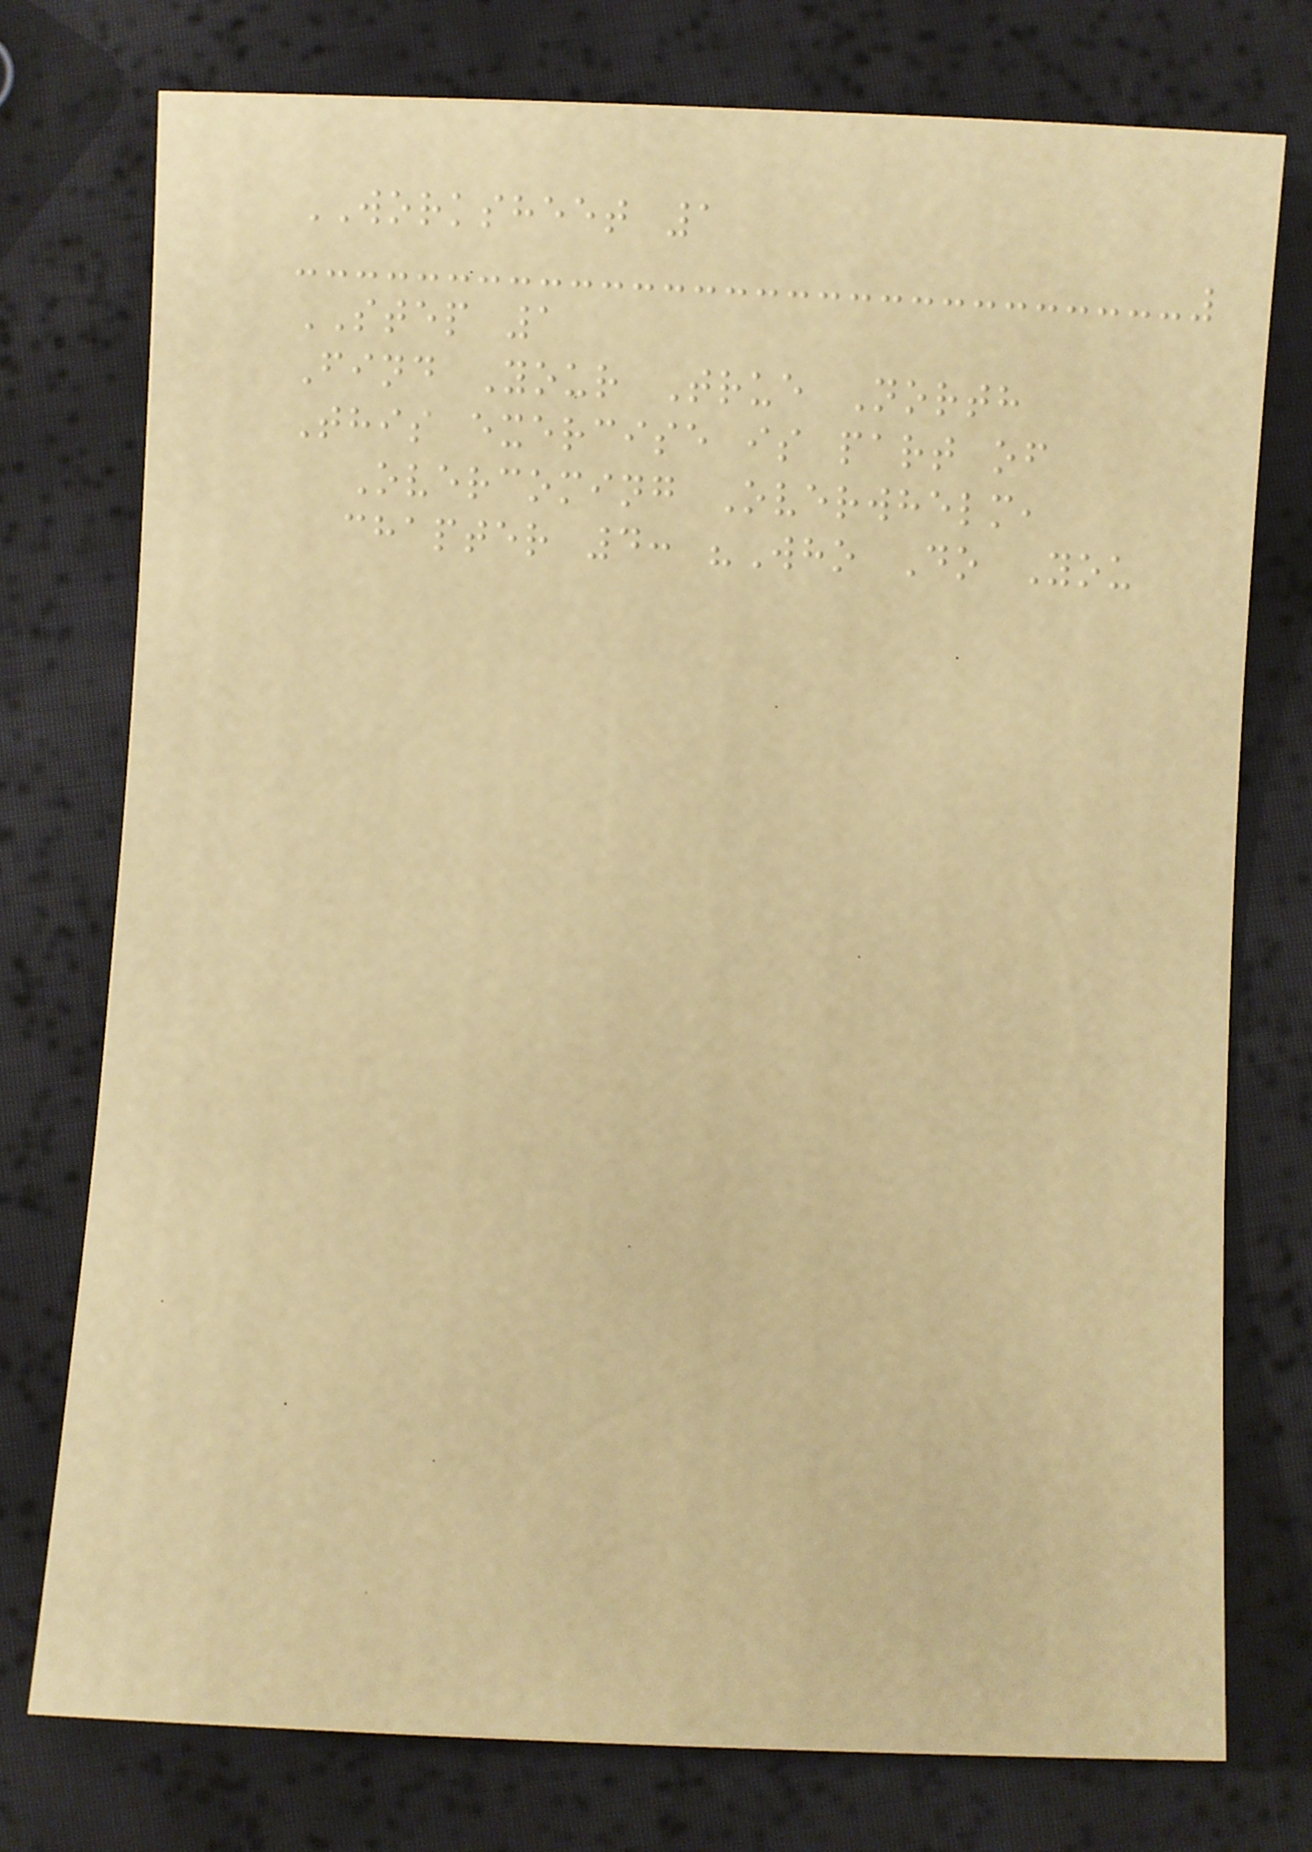WORKSHEET 1
STEP 1
Find Your True North
This exercise is part of
Overcoming Overwhelm,
chapter 4: "Who Do You
